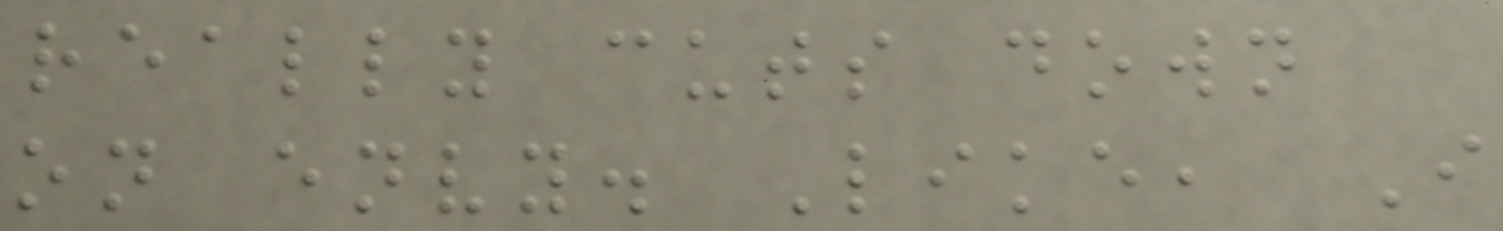really cuts down
on envy. Like, I
